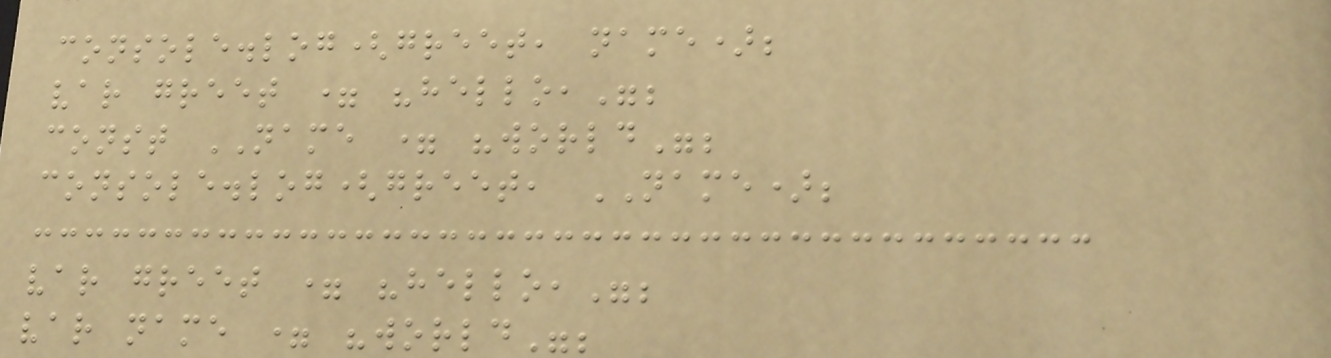console.log(greet, name);
var greet = "hello,";
const NAME = "world";
console.log(greet, NAME);
var greet = "hello,";
var name = "world";
